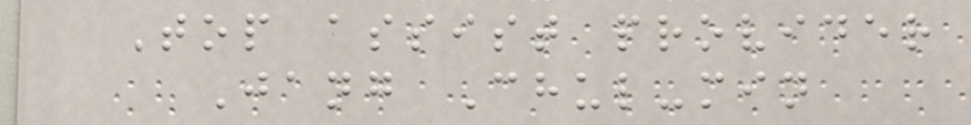Top assist provider
Jang Chul-min
